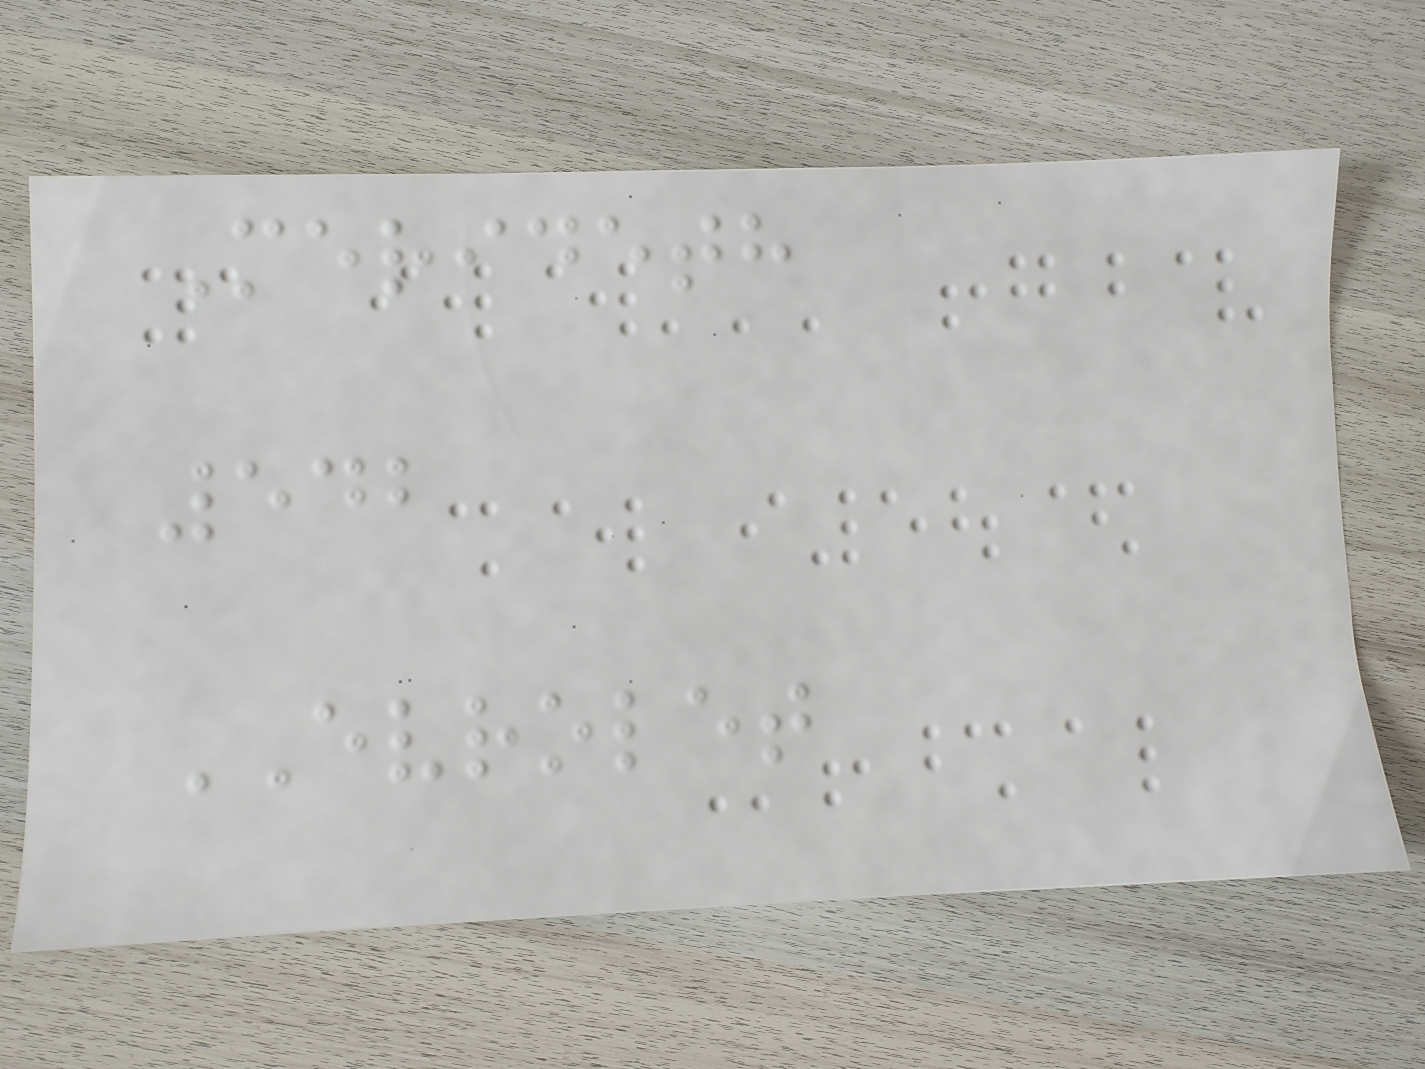Merideth
542
EVROLET
